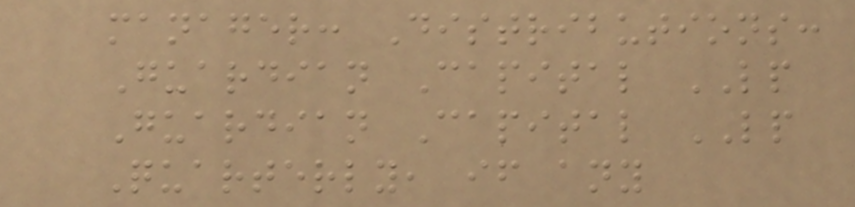manager: Distributions:
Guardian Capital LP
Guardian Capital LP
Quarterly, if any
